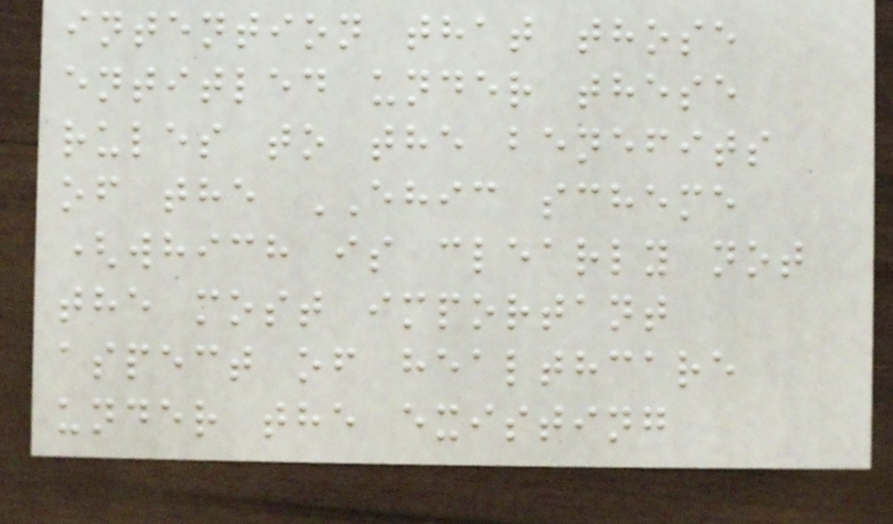intention that those
entitled under these
rules to the benefits
of the EHIC scheme
(which is clearly not
the most important
aspect of healthcare
under the existing
